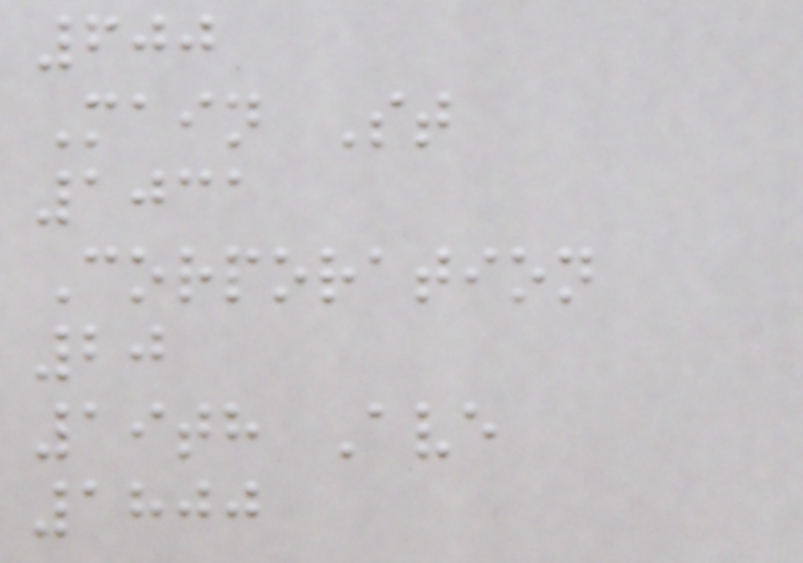600
Main St
1031
Corporation
20
19th Ave
1800
